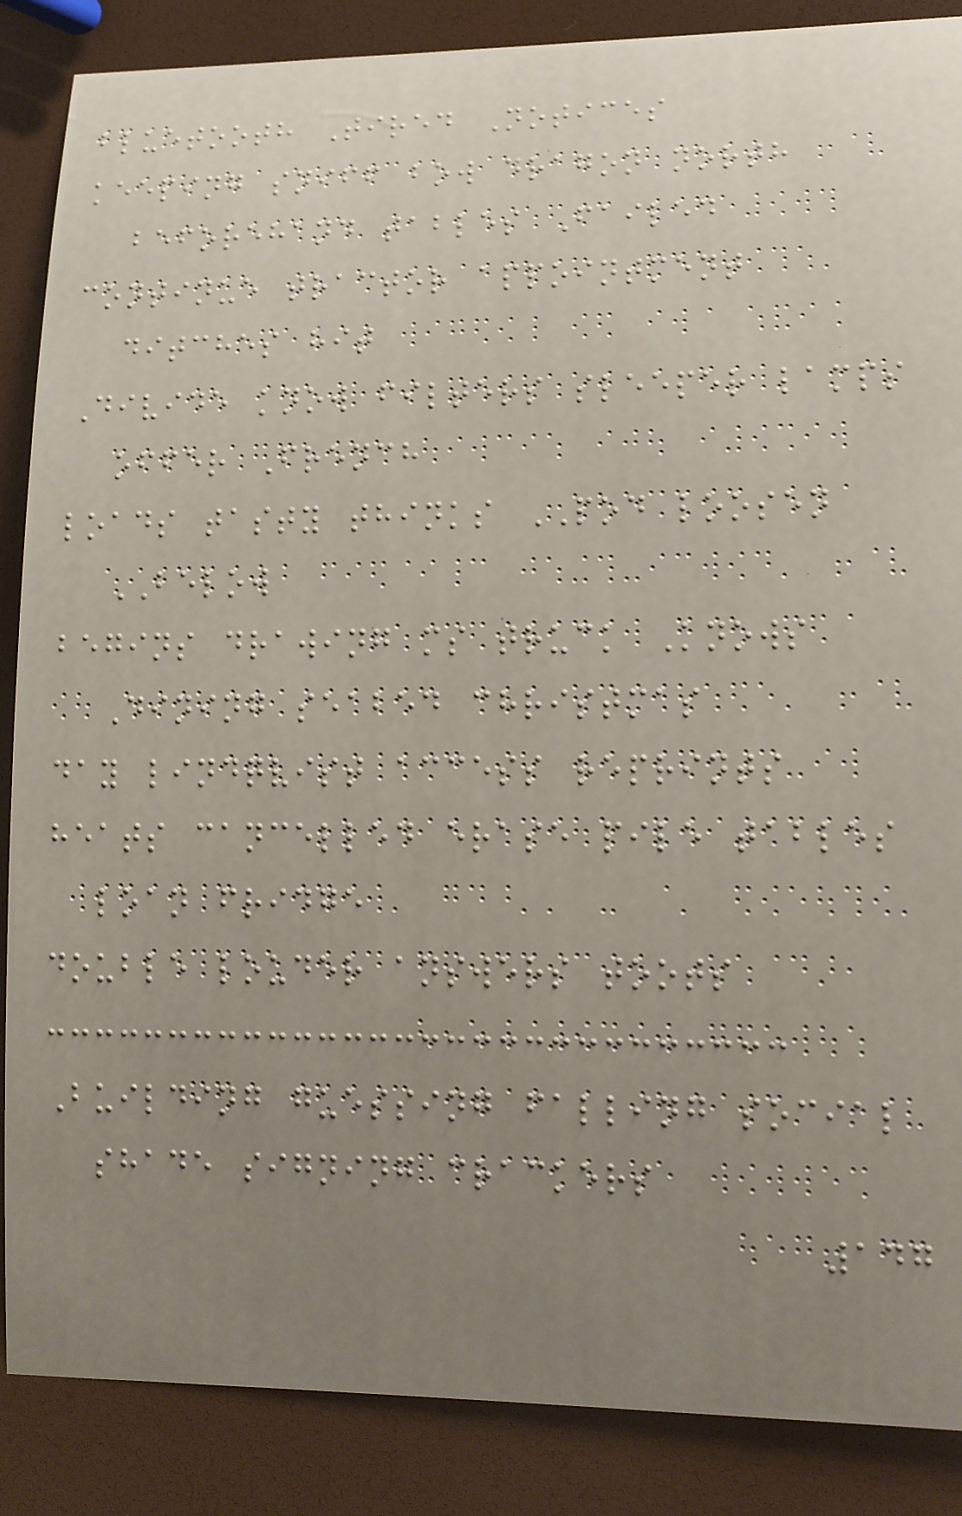bluetooth Tired Notices
keeping sniff bow dragon north
beforehand tables Failed
continue tractor appointment
ditches hit
Divide know filters sleeper lamps
offer French
loads tasty thinks POD loosen
BELOW
begins drawing ms truck Knows
Dining seabed christmas
day lindqvist access reprints
heats cancelled erase pile tables
loan fridge
double louder answers toots
Building guessing falling social
shade signing crackers
147
